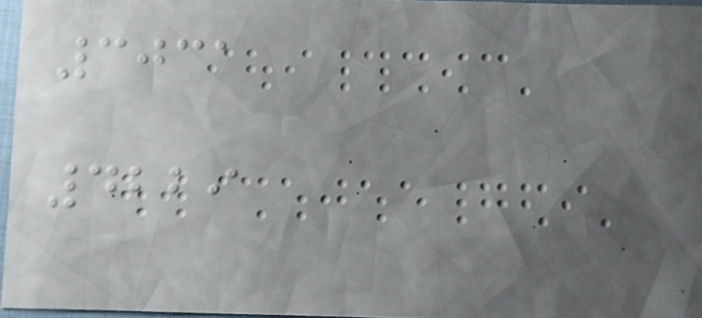3031
4229
